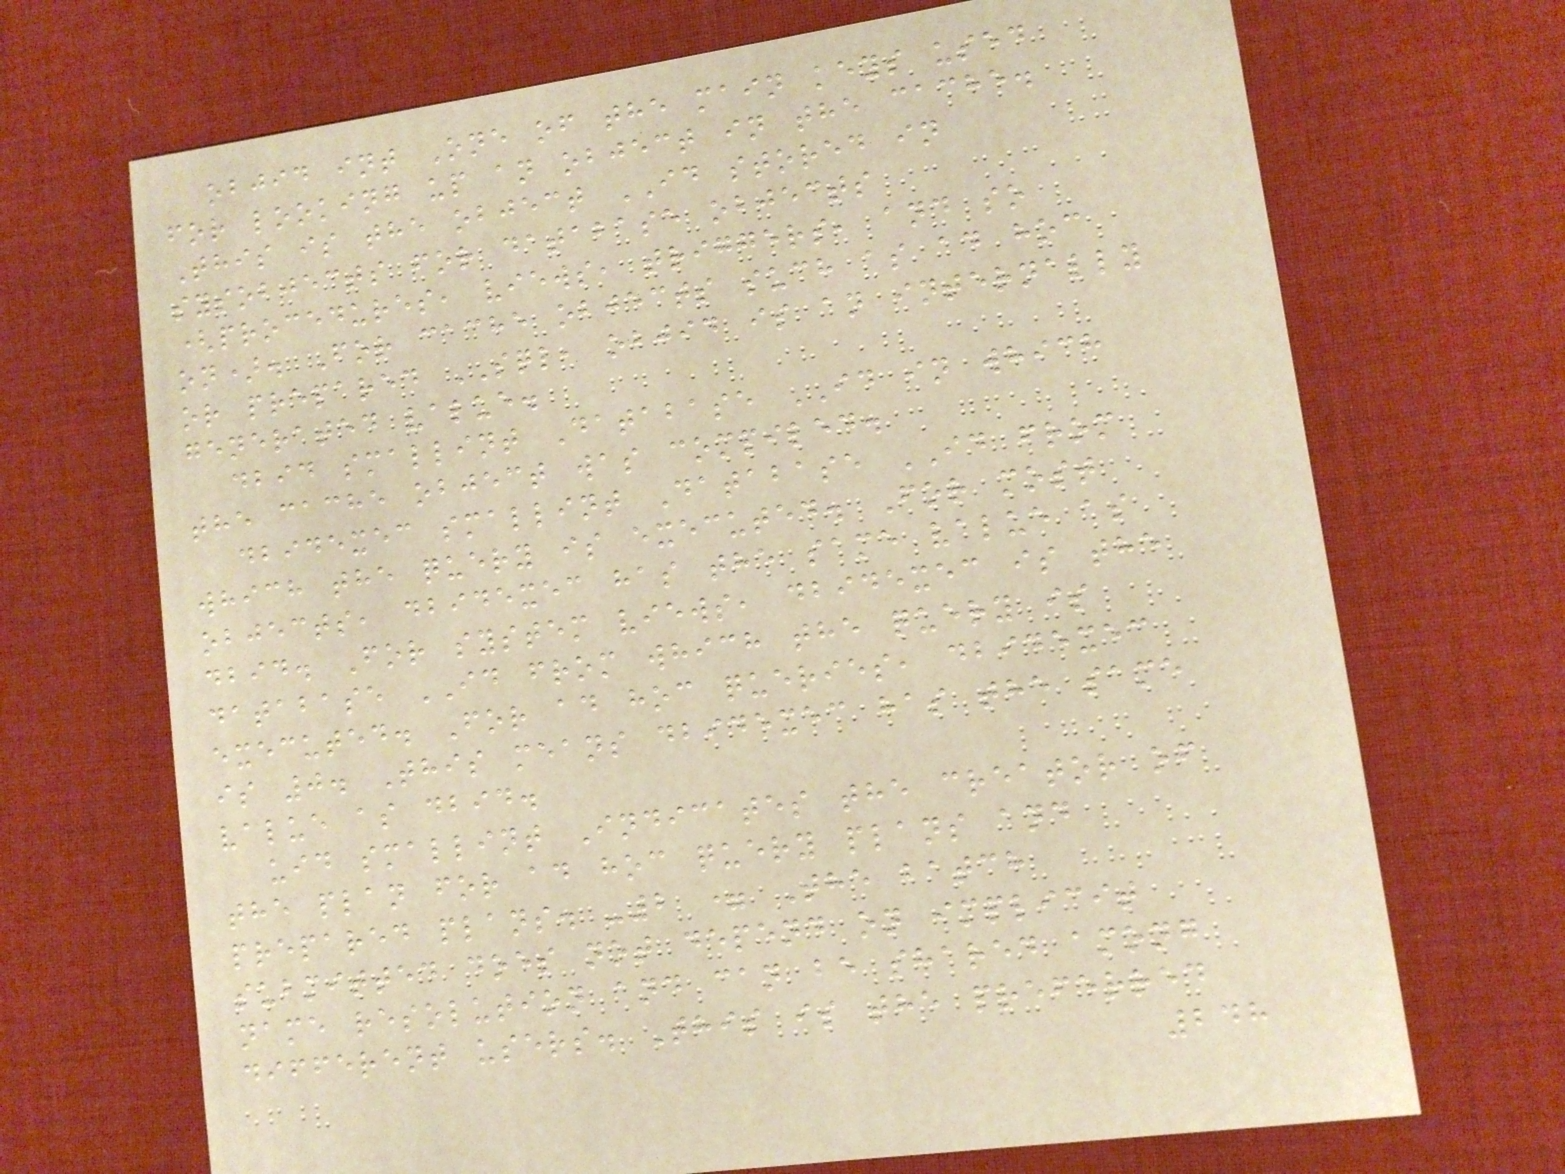objid int One of the main keys used
for looking up an object in the cache.
This is the object ID stored in
sysobjects for database objects
(procedures, views, triggers, and so
on). For cache objects such as ad hoc
or prepared SQL, objid is an internally
generated value.
dbid smallint Database ID in which
the cache object was compiled.
dbidexec smallint Database ID from
which the query is executed. For most
objects, dbidexec has the same value as
dbid. For system views, dbidexec is the
database ID from which the query is
executed. For ad hoc queries, dbidexec
is 0. This means dbidexec has the same
value as dbid.
uid smallint Indicates the creator of
the plan for ad hoc query plans and
prepared plans. -2 = The batch
submitted does not depend on implicit
name resolution and can be shared among
different users. This is the preferred
248
